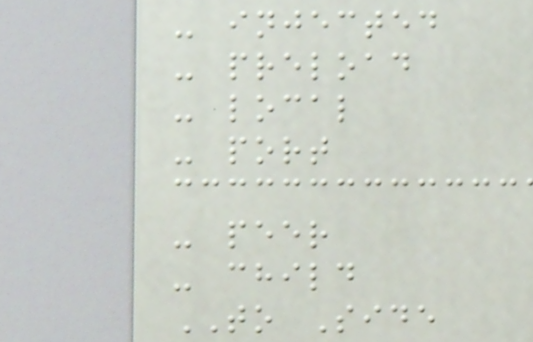- injected
- preload
- local
- port
- peer
- child
TO Side
